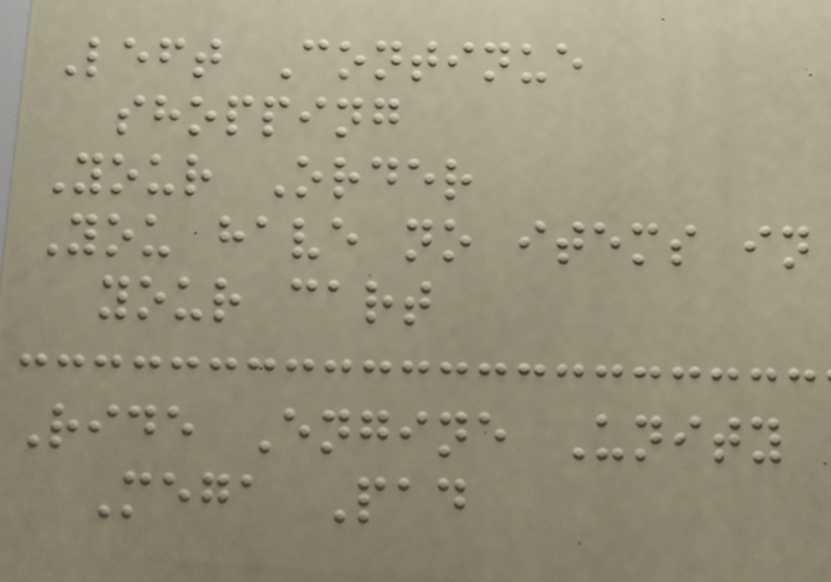Left Continue
shopping
Your Order
You have no items in
your cart
Ride Engine Unity
Mega Pad
